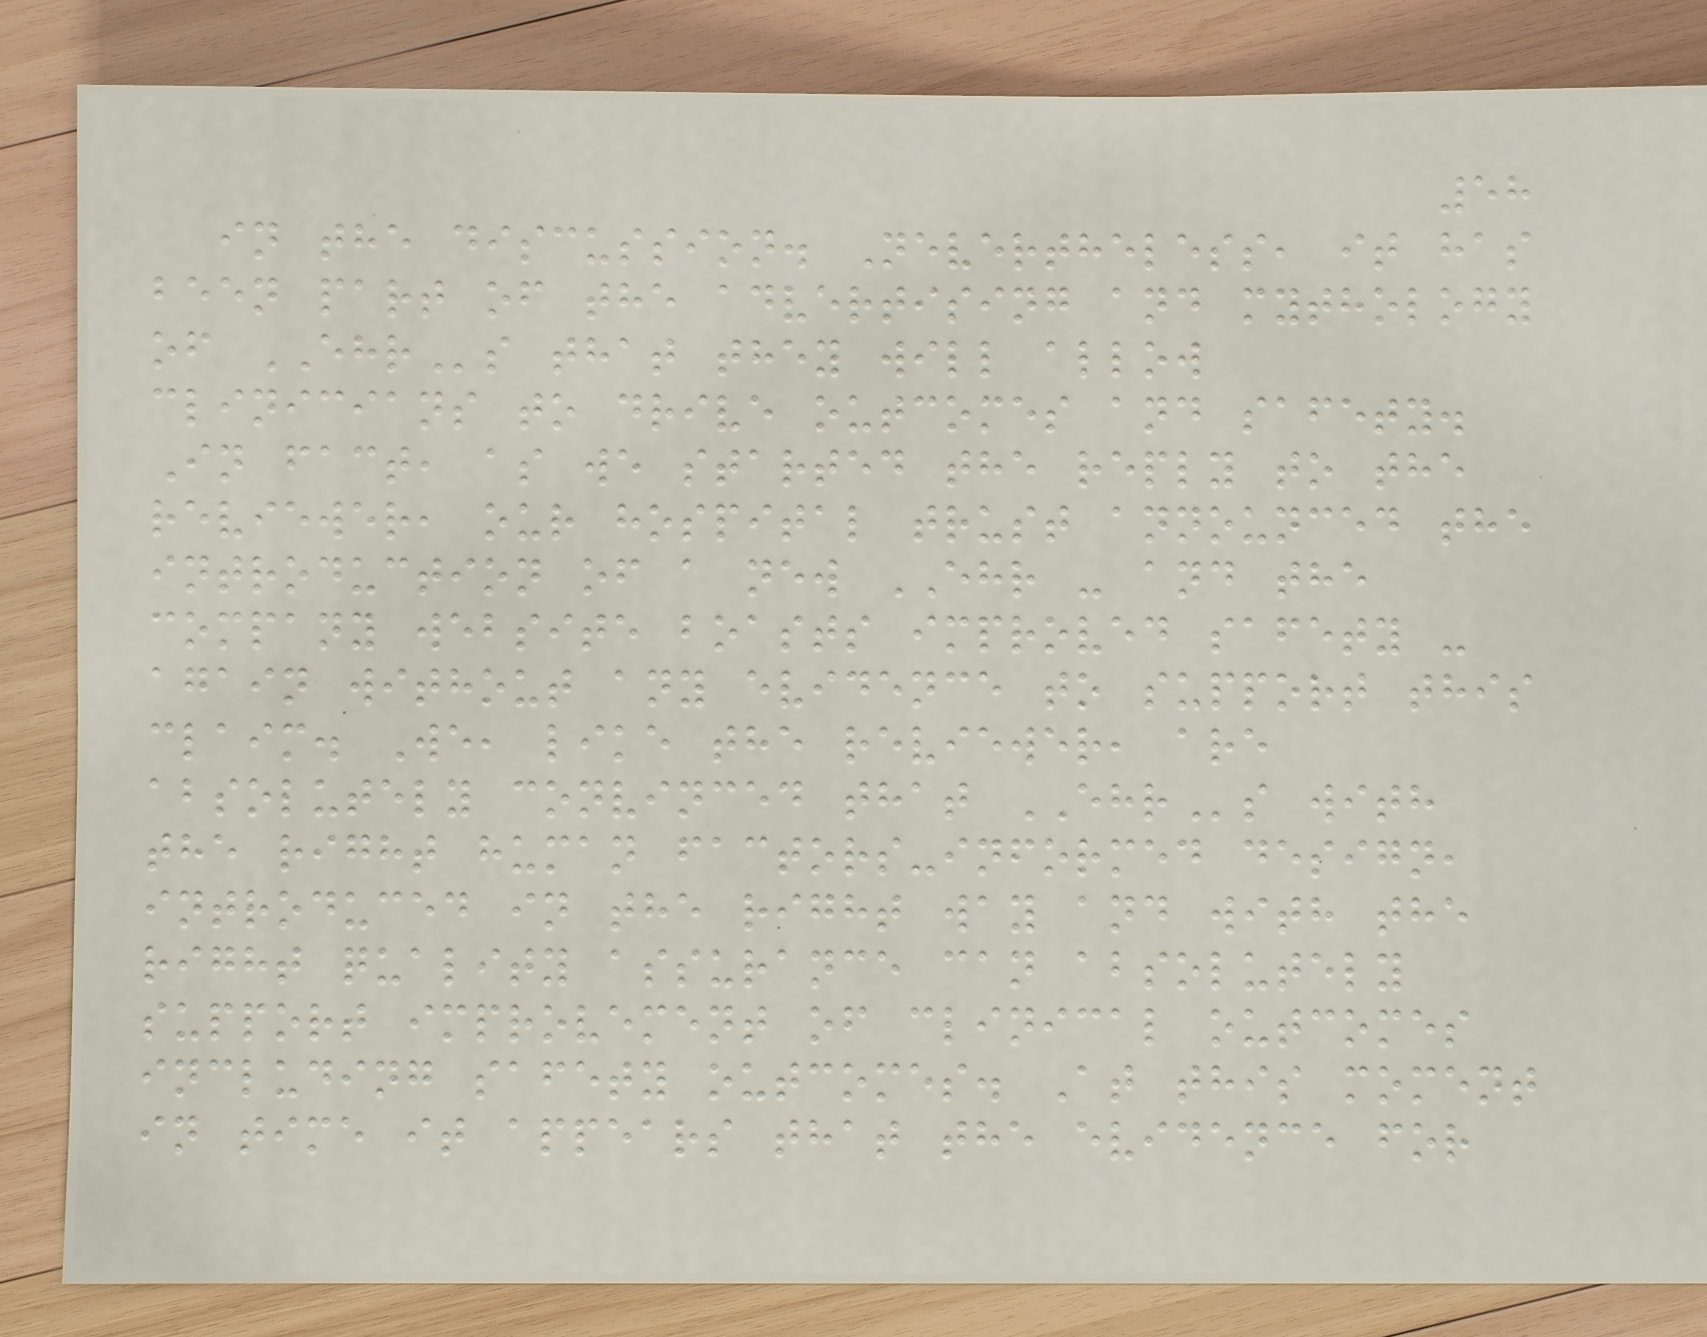58
in the discussion. Nevertheless, it has
been part of the advertising and mythology
of EHRs that they will allow
clinicians to drive outcomes and safety.
In fact, as we started the reply to the
reviewer, our hospital trust announced the
introduction of a new EHR - and the
company website boasts improved safety -
again without any evidence to support this
claim. We, like the reviewer, are
absolutely convinced that EHRs with
the right human factors-informed design,
introduced in the right way and with the
right quality assurance can absolutely
support improvement of clinical outcomes
including safety outcomes. At this moment
in time it appears that the evidence for
